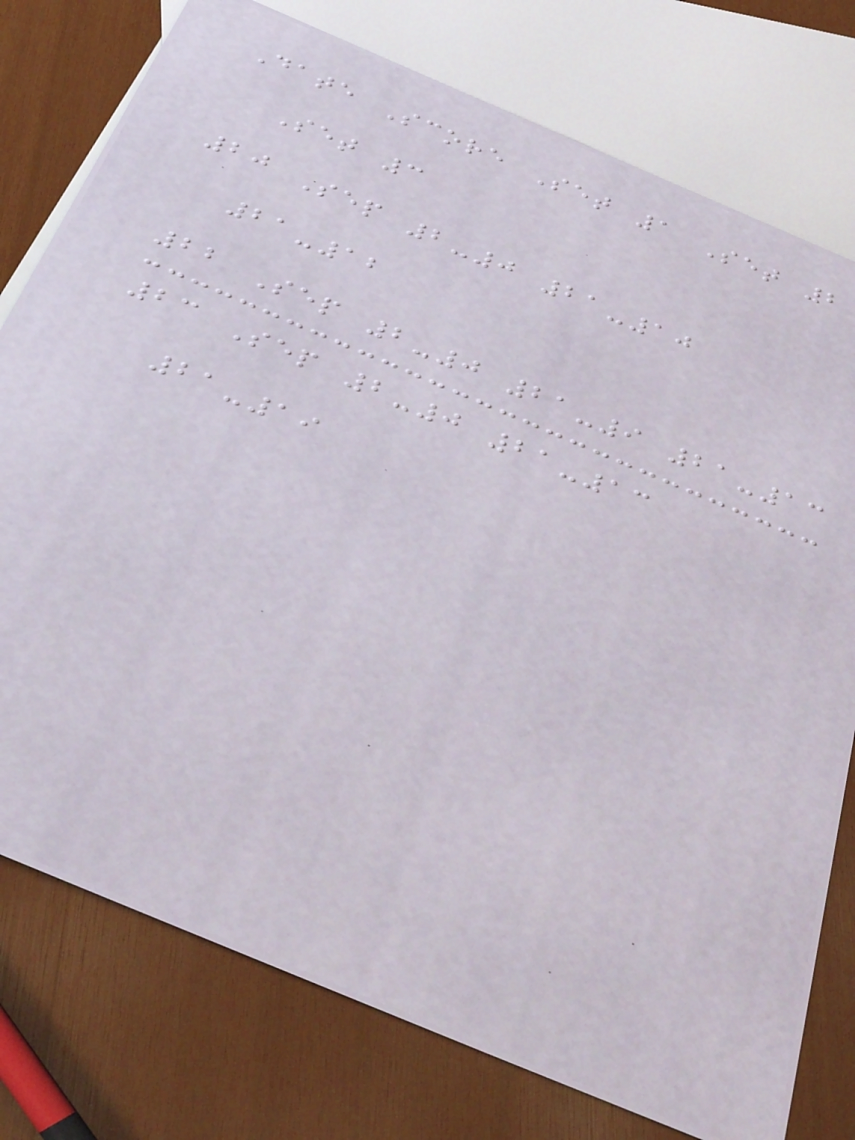Date Score Set 1 Set 2
Set 3
20 Sep 2-0 21-10
21-12
22 Sep 2-0 21-9 21-13
23 Sep 2-0 21-13
21-19
